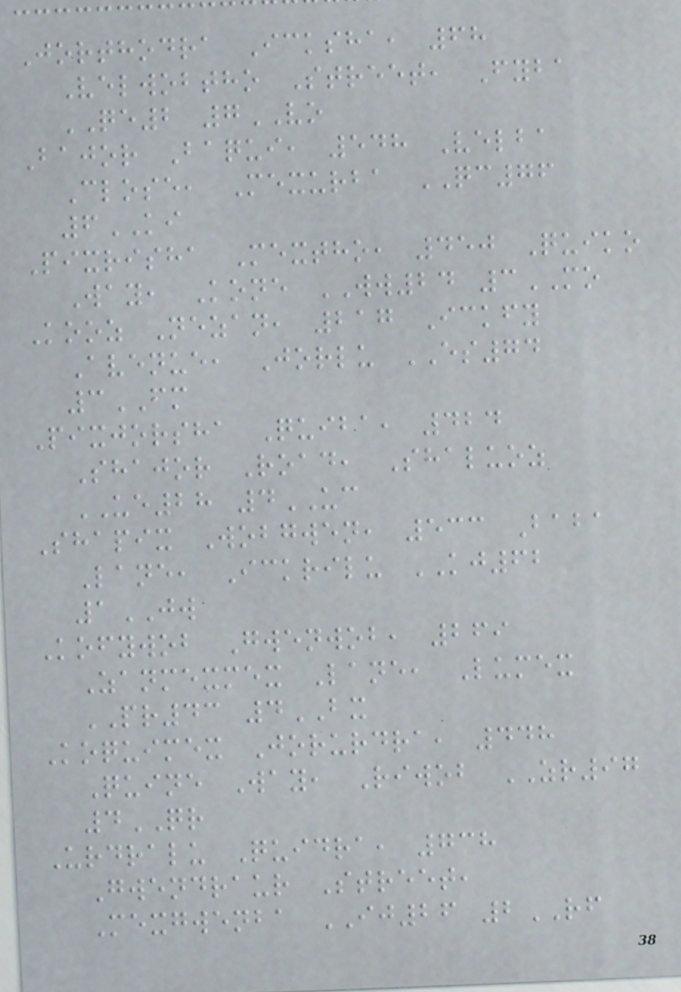Jorthodra Icksha, 68
Velwobtho Street, Fyba
QE2 7VO
Bajor Baqui, 548 Velba
Close, Mexurba QC76
6KI
Pixrisha Mextho, 450 Quiko
Way, Kone WW24 3MO
Kooz Nezan, 217 Ickfy
Avenue, Jorlu ES74
3FM
Pixjorsha Quiba, 424
Shajor Road, Shaluoz
UE28 4UC
Shapix Wobgwen, 533 Baba
Lane, Ickrilu KJ62
1JW
Kofywob Gwenwob, 269
Zanmexmex Lane, Lumex
PR43 4BX
Koquimex Jorurdra, 448
Quine Way, Riwob ZR97
4QR
Urdralu Quidra, 738
Gwendraur Street,
Mexgwenba IJ26 2RF
